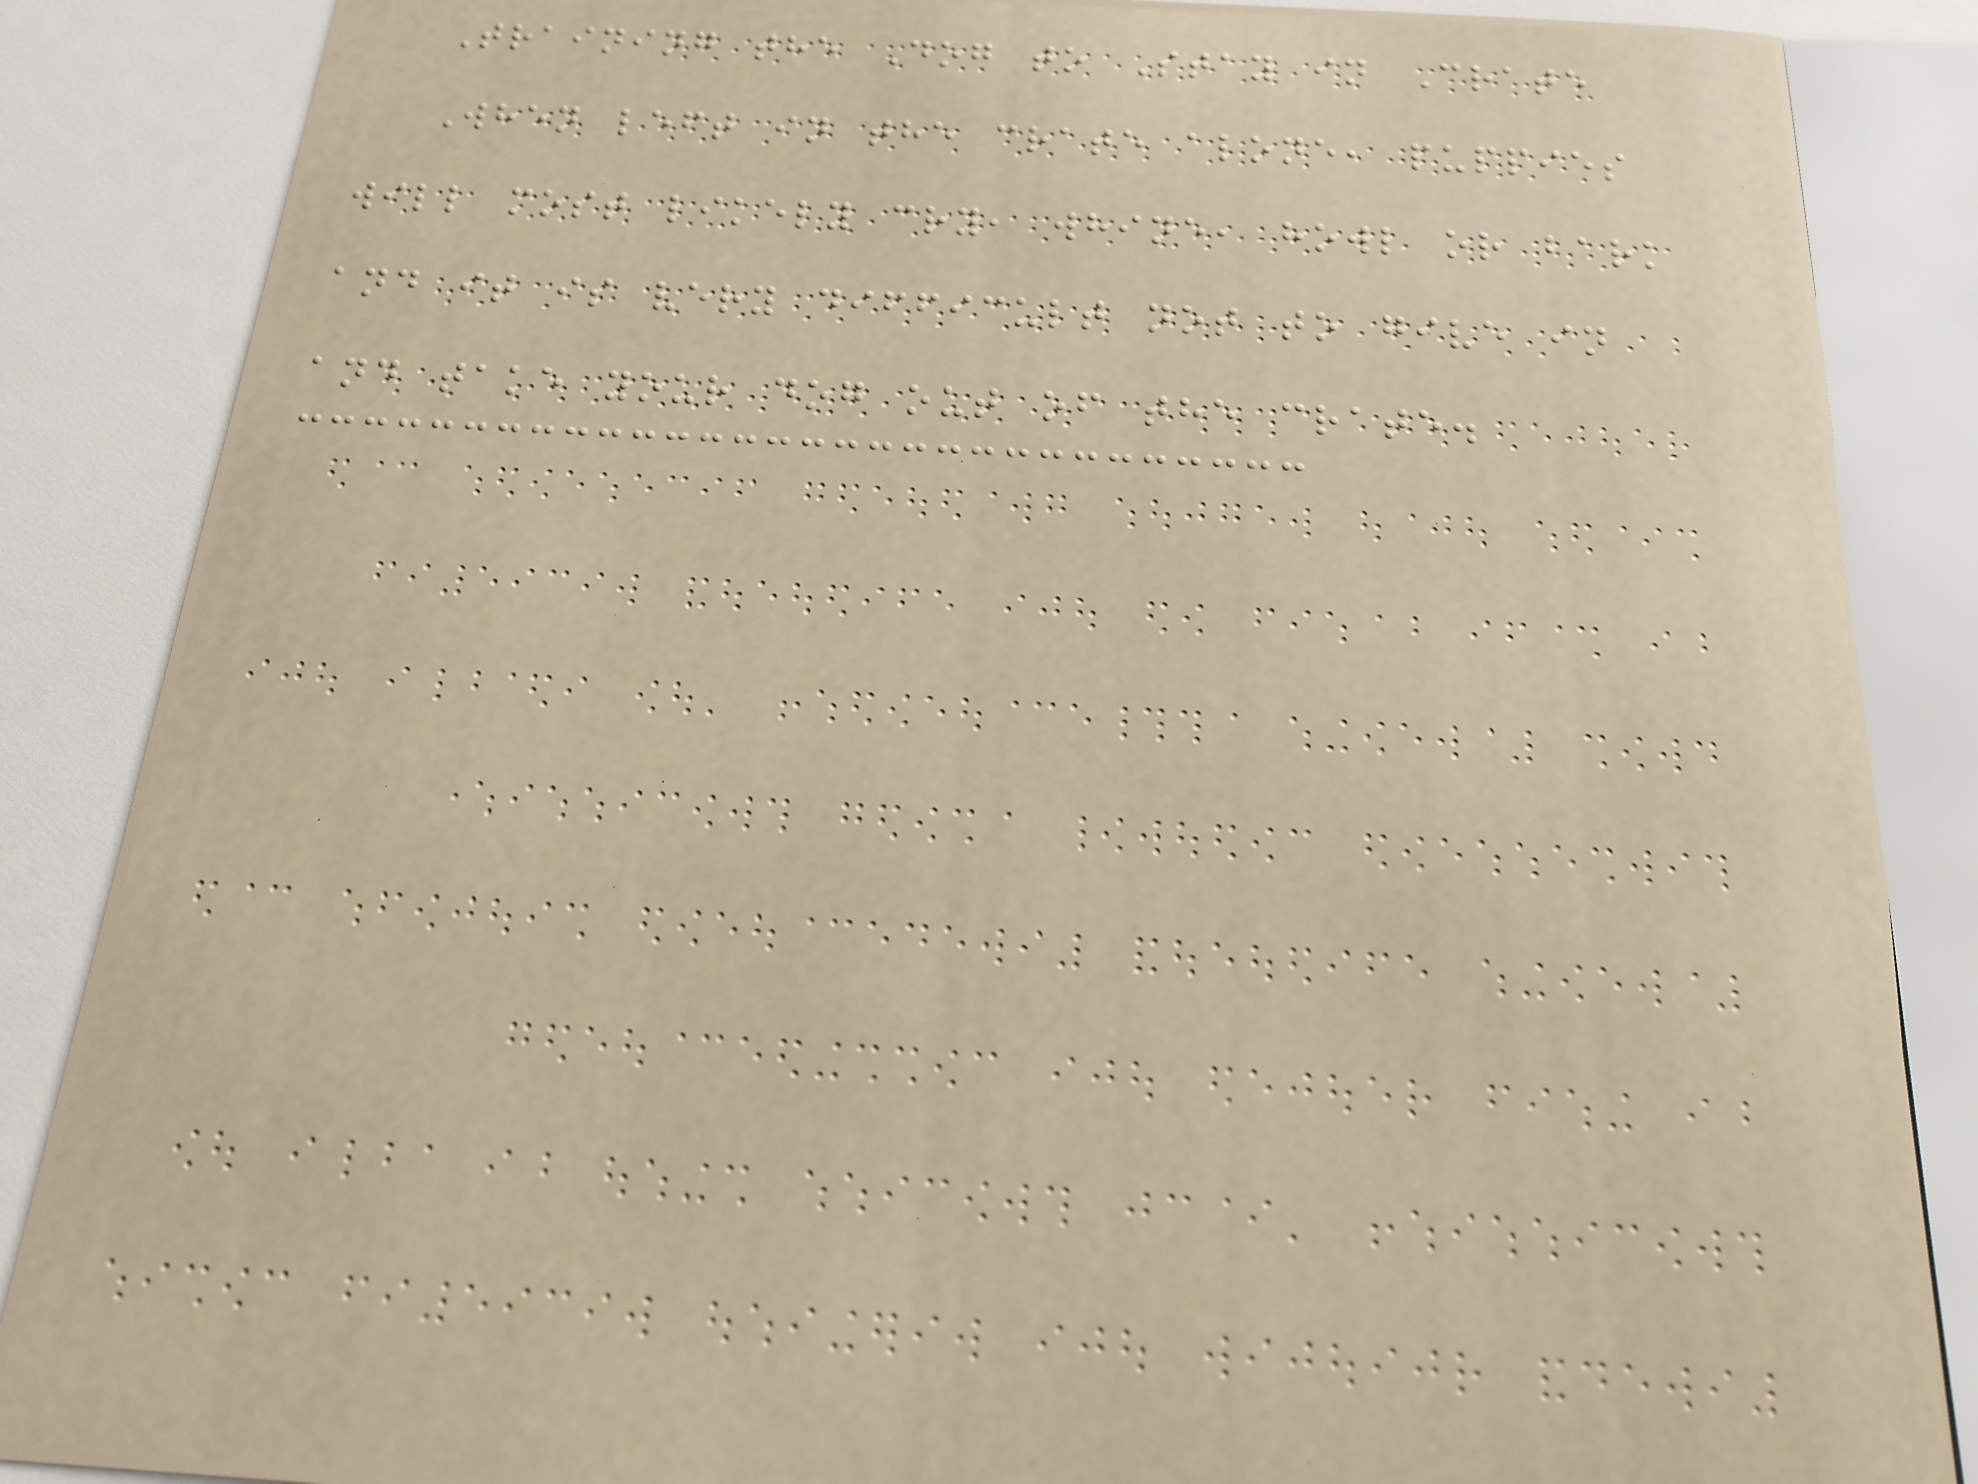Training the Dog to Stay in Crate
When left in the crate alone, puppies
will most likely cry, whine, howl or bark
and it is very difficult not to give in
and take your dog out of the crate.
